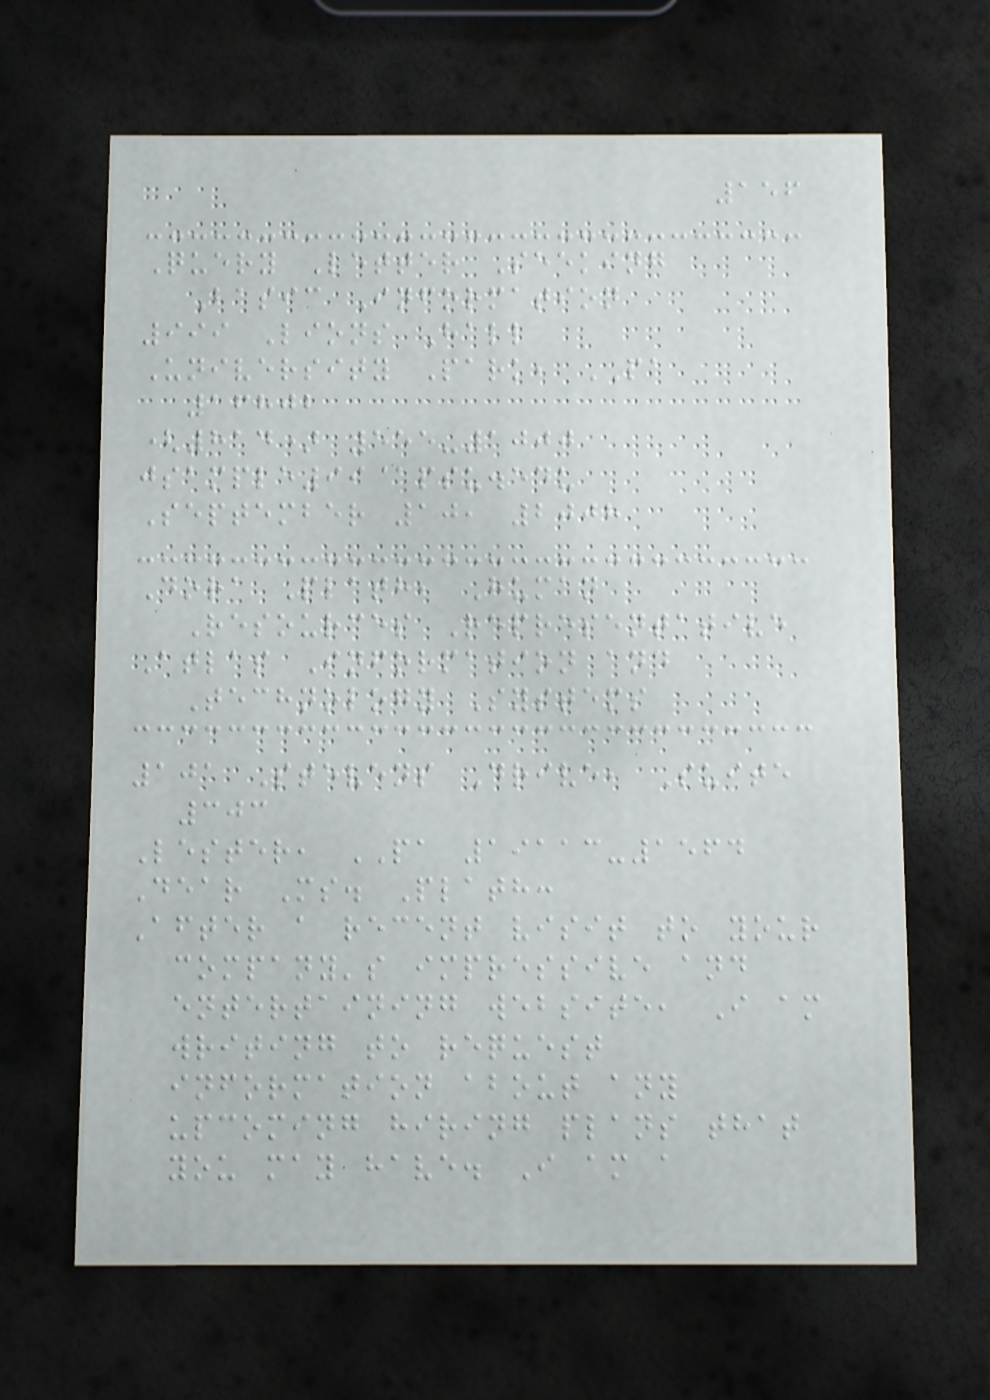156
Query Letter Seeking
Basic Information
999 Lions Hall
University Park, PA
16802
(814) 555-1000
jsample99@psu.edu
September 10, 2008
Dora Plath, Human
Resources Representative
Atlas Information and
Technology Systems
101 Stevens Drive, Suite
303
Lester, PA 19113-1564
Dear Ms. Plath:
After a recent visit to your
company's impressive and
entertaining website, I am
writing to request
information about any
upcoming hiring plans that
you may have. I am a
